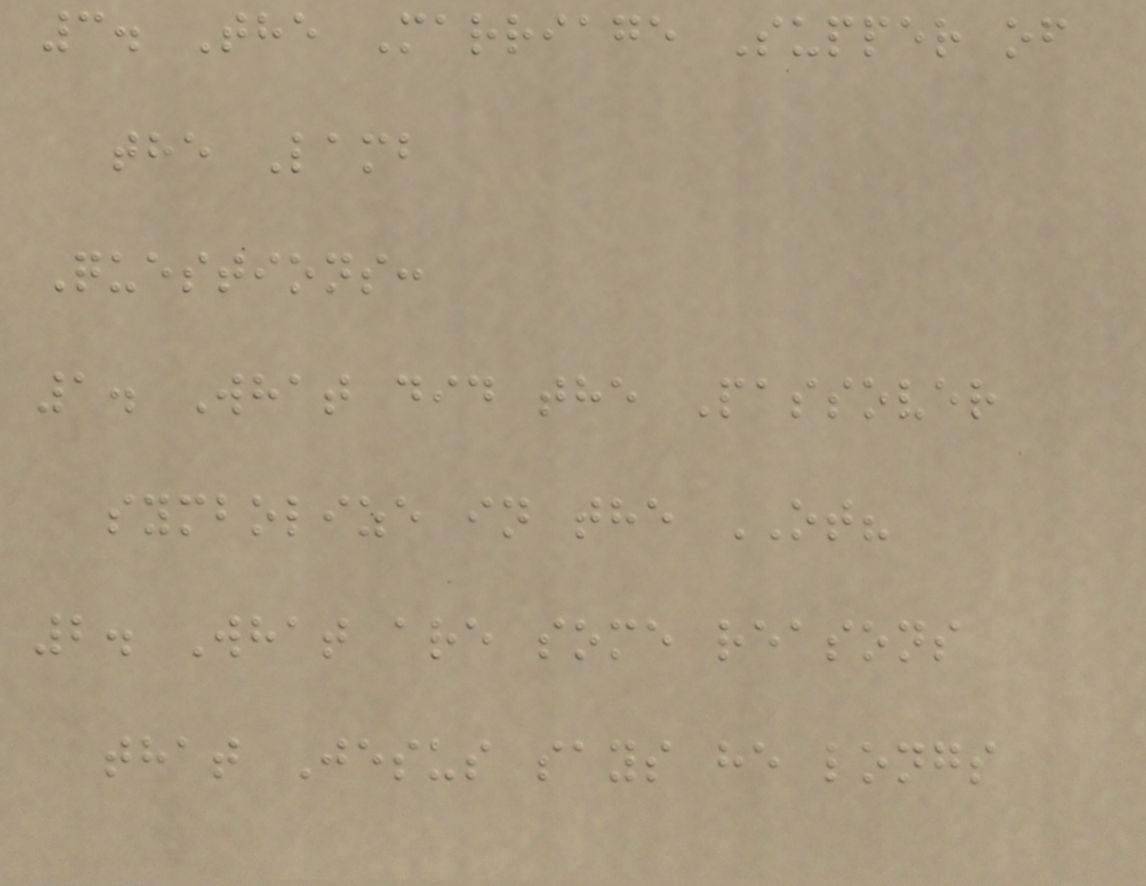3. The Marriage Supper of
the Lamb
Questions:
1. What did the Passover
symbolize in the OT?
2. What are some reasons
that Jesus says he longs
